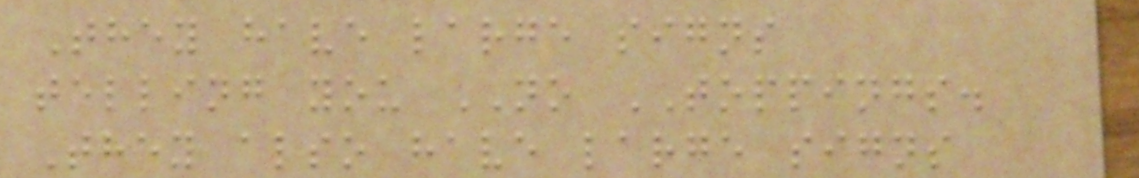They have large signs
telling you NO TOPPINGS.
They also have large signs
